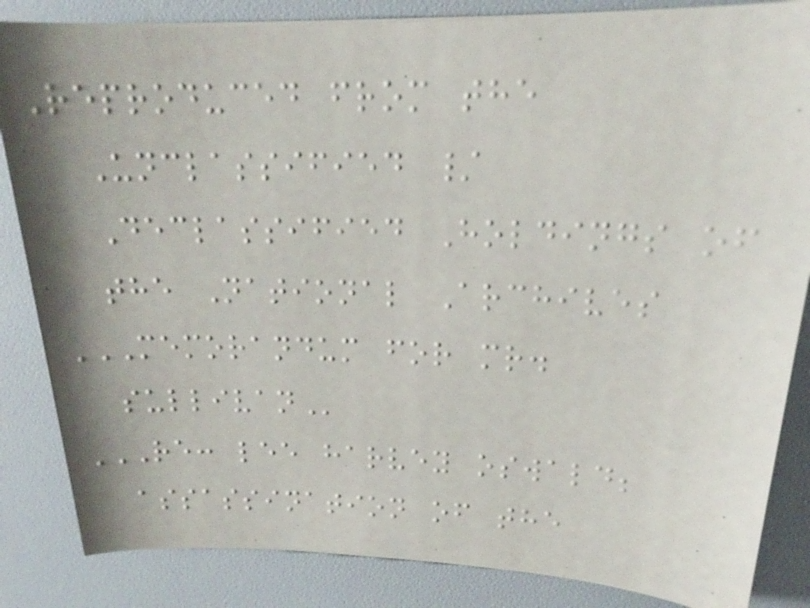Reproduced from the
Unclassified /
Declassified Holdings of
the National Archives
MEMORANDUM FOR MR.
SULLIVAN
RE: LEE HARVEY OSWALD;
ASSASSINATION OF THE
